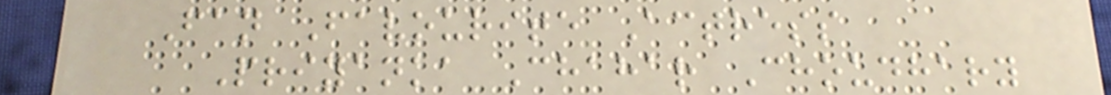Fan Favourite Actress
Priyanka Chahar Choudhary
